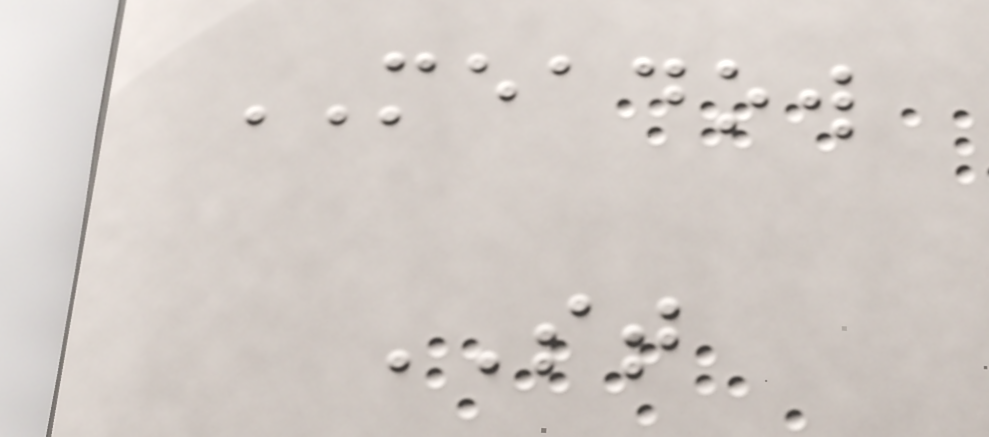MEADOW
ST
